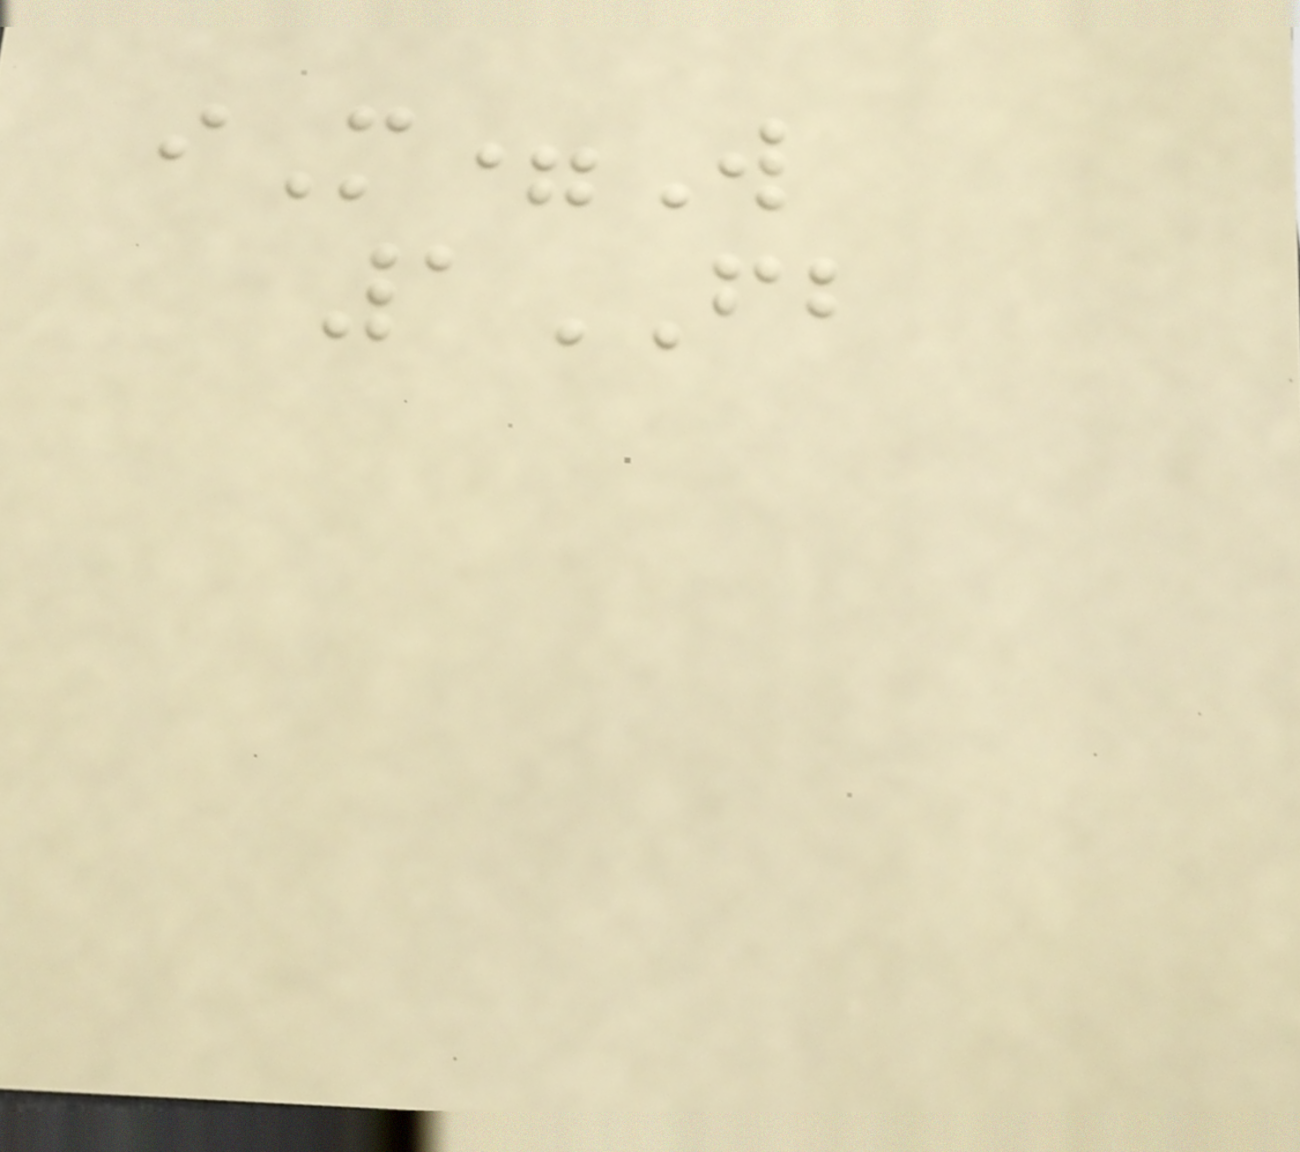iM=W
1FB
